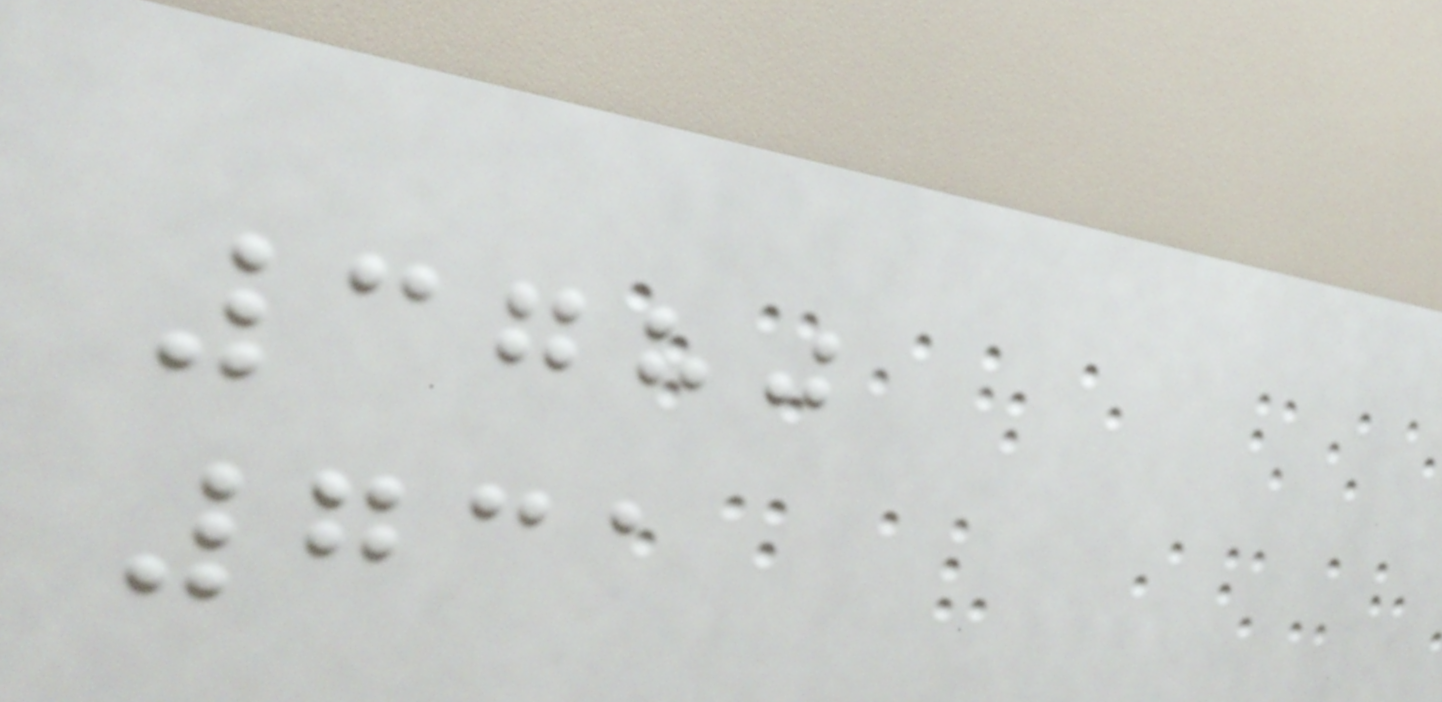3780
731
